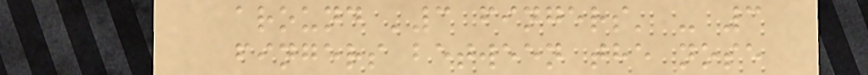around '3 fingers' - 3
fingers between the nose
